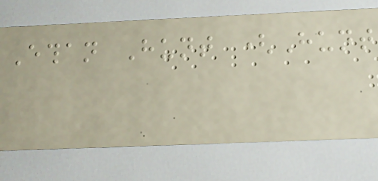Ethan Hunt (Hunt
